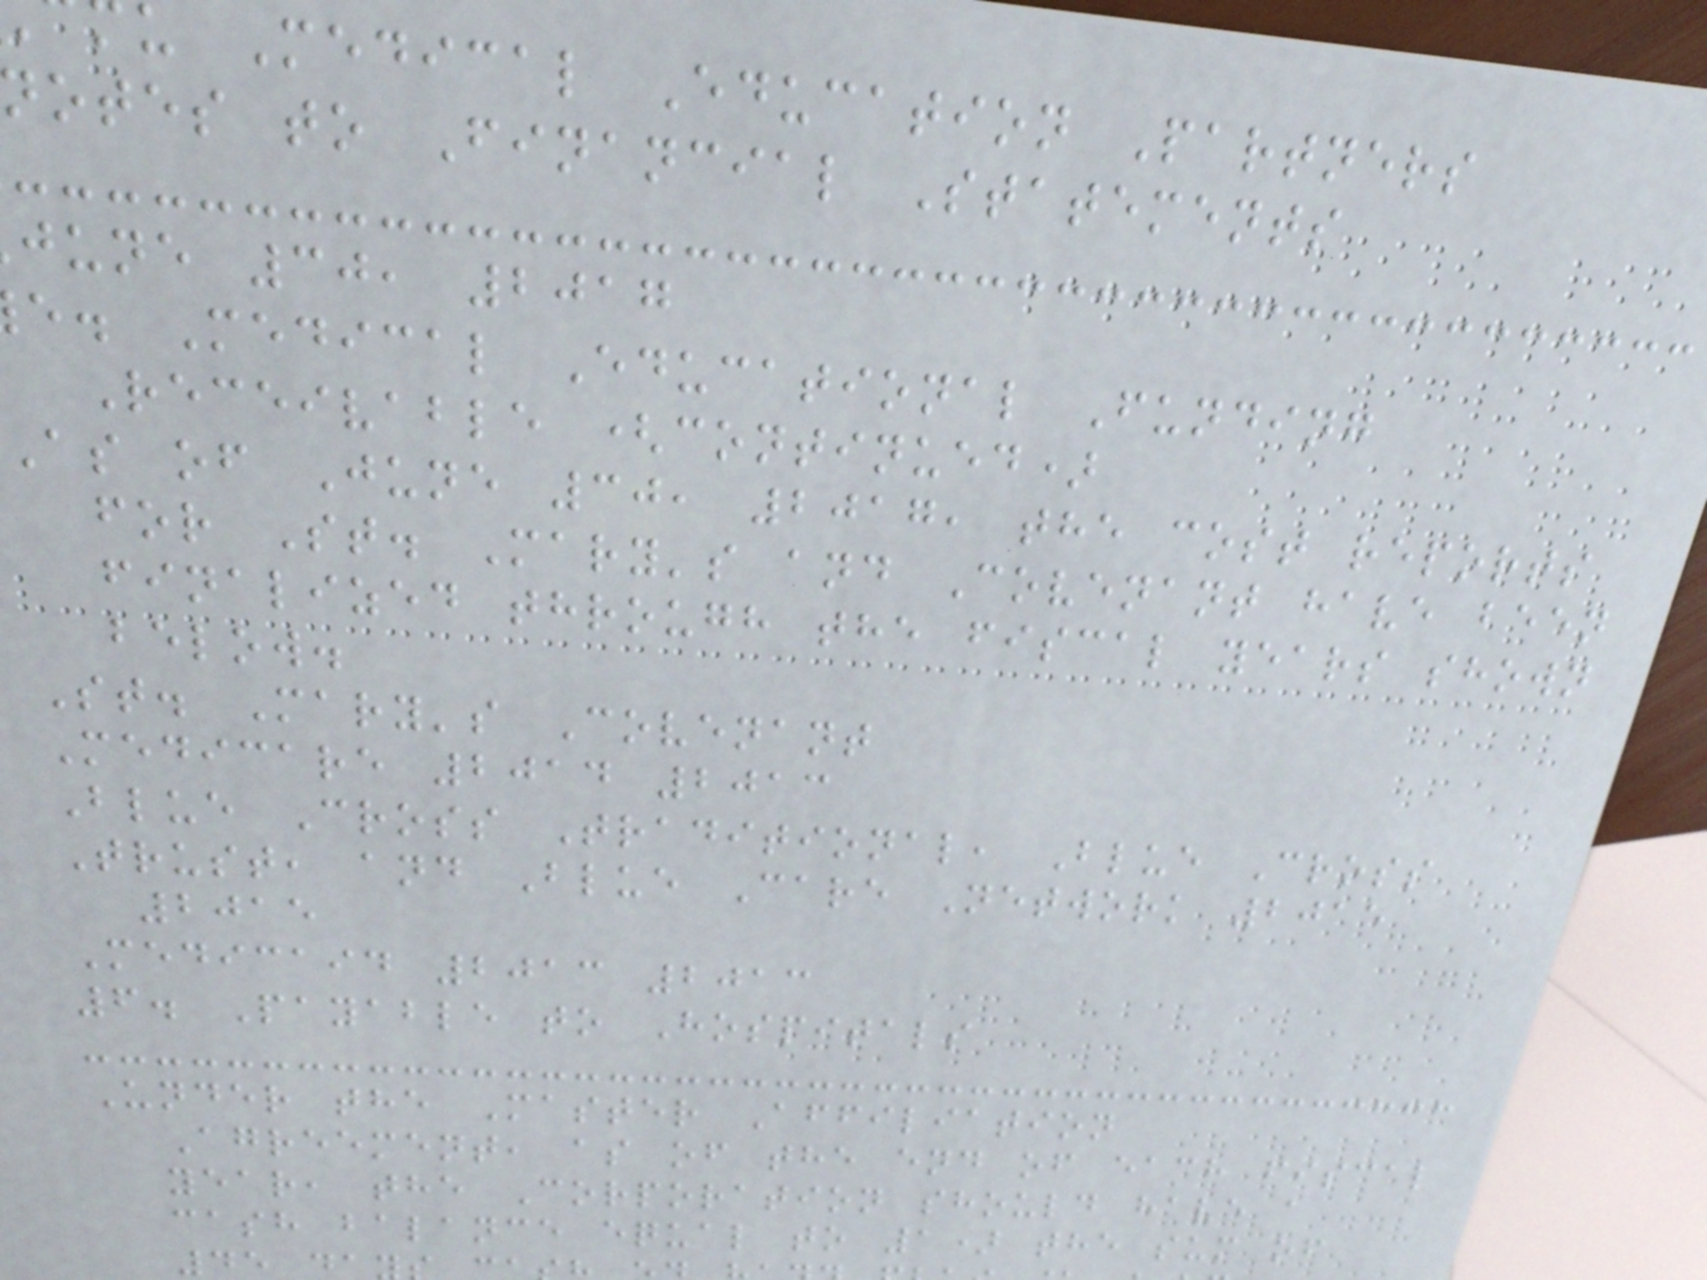u Medical Education Partners
notes to Financial Statements
june 30, 2017
e. Medical Educational Funding
Receivable (continued)
As of June 30, 2017, the cost reports
for St. Mary's and Covenant have been
finalized through the fiscal years shown
below.
St. Mary's Covenant
Medicare 2014 2013
Blue Cross Traditional, Blue Cross
Trust, and Blue Care Network 2015
2015
Medicaid 2013 2013
6. Payable to Hospitals
Under the Master Affiliation
Agreement, as of the end of each fiscal
year, the Corporation should have a
cash balance equal to 1) the sum of
